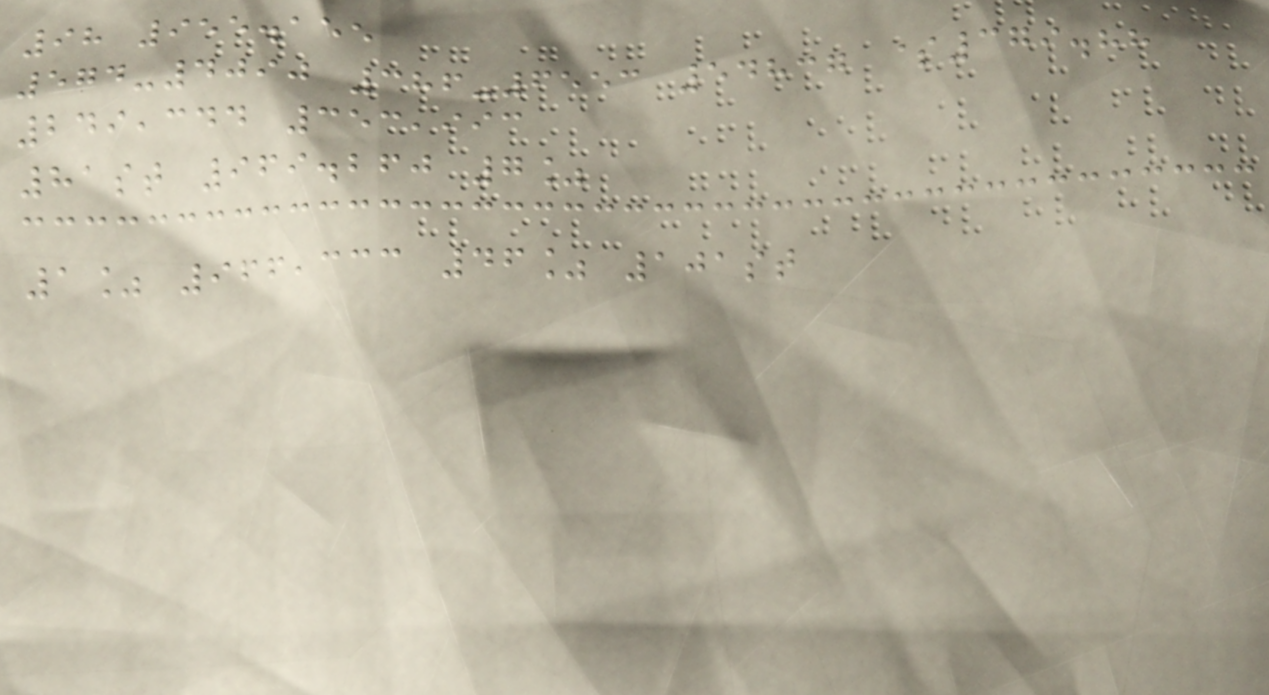98 955.155
574-4090 386-6553 54837 $379.88
249,344 353,993
81st 969.260 7%
1% 966,333 46% 101st
